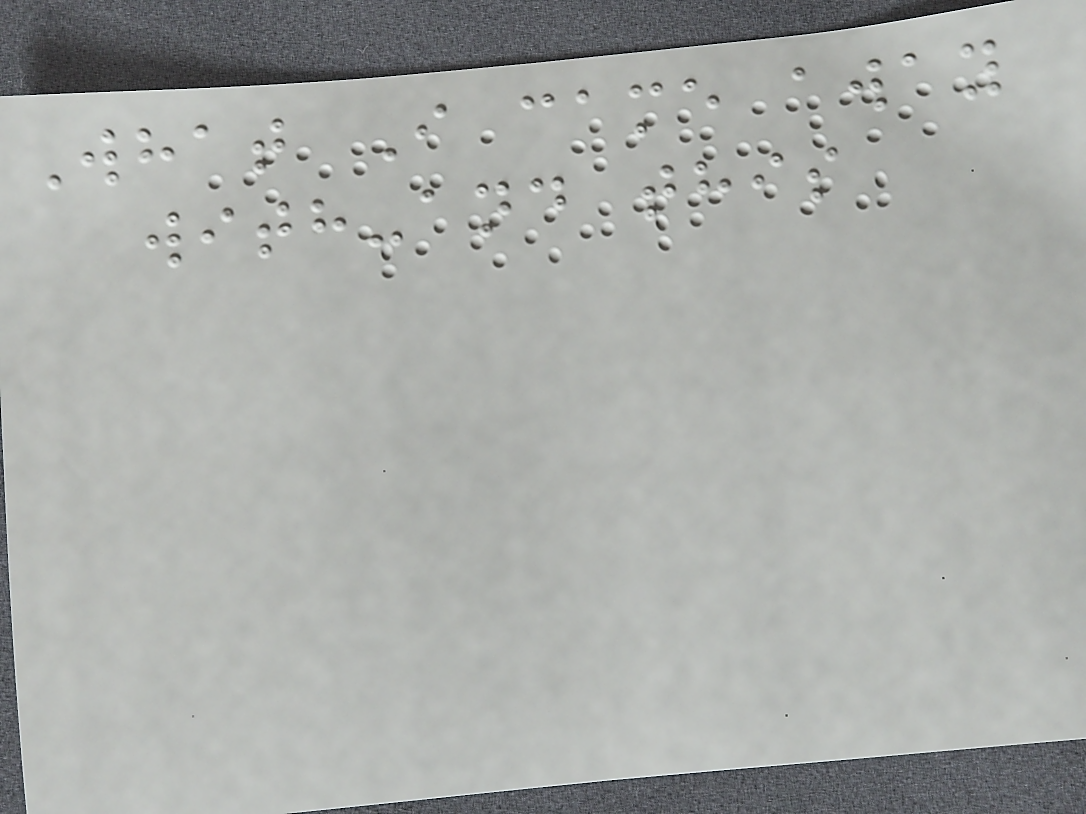What I came away
with-and this
